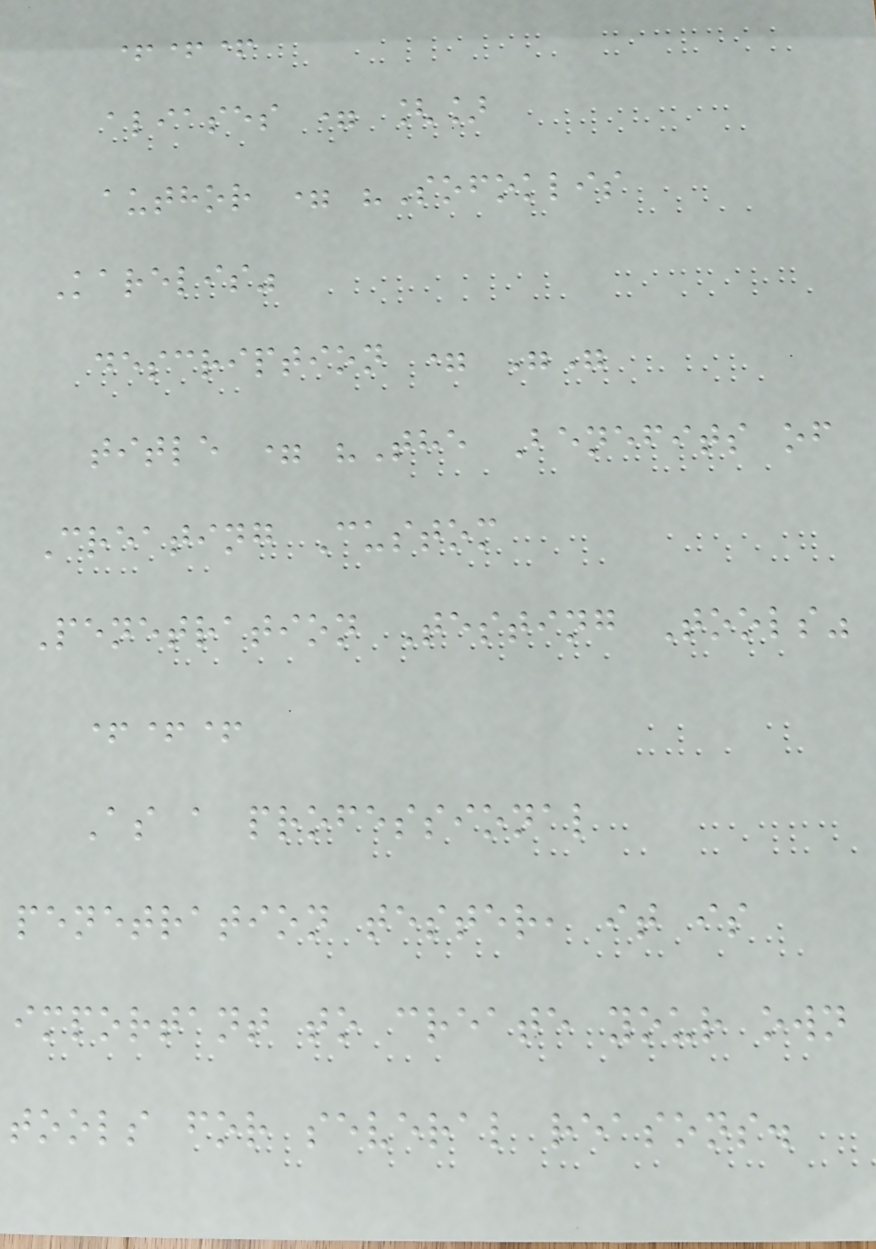+++
aliases = []
author = "Sofoklis
Karelis"
description = ""
title = "The Benefits of
Creating Custom
Penetration Testing Tools"
+++
As a professional
penetration tester, it is
important to create your own
tools for several reasons.
